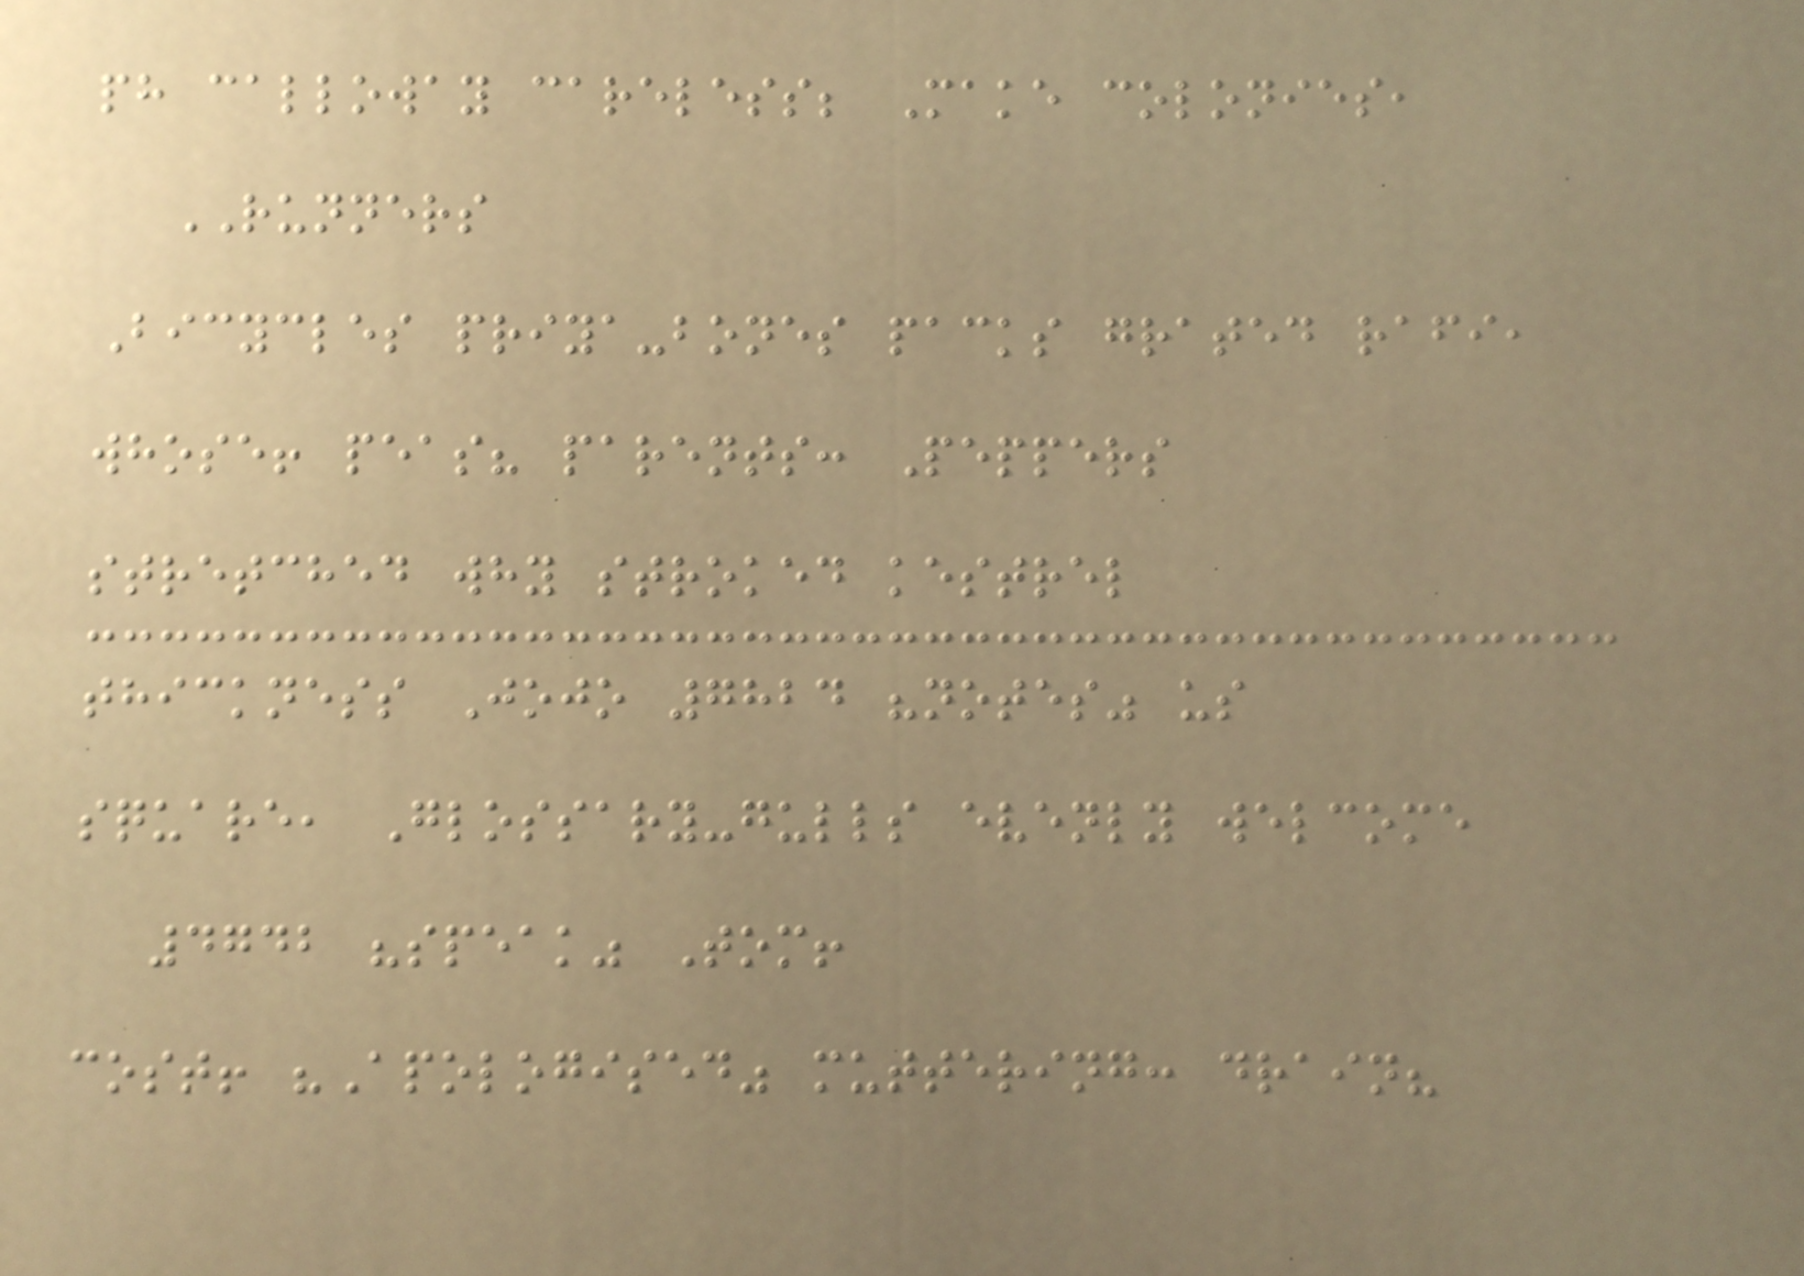ph calloway careless; Make colonies,
RUNNERS
Bicycles priya-bones packs grated rafi,
whose! peas? parents: Peppers
stretched why stroked kestrel
thickness Jojo 7824 "notes" us
square, Glossary-gulls evenly welcome
4742 "speak" Tom!
cost! "Apologised" muttering: drain?
